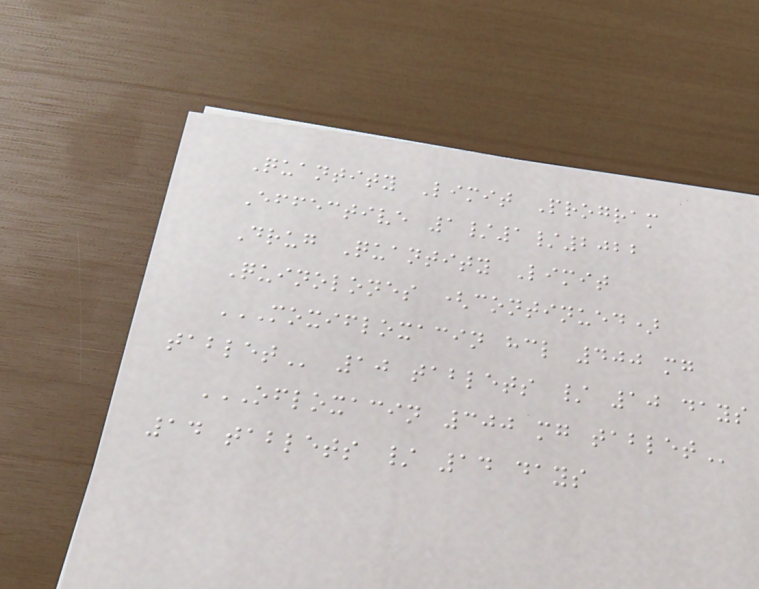Quantity Limit Program
Effective 1/1/2022
Drug Quantity Limit
Quinolones (continued)
MOXIFLOXACIN HCL 400 MG
TABLET 10 tablets / 10 days
OFLOXACIN 300 MG TABLET
14 tablets / 14 days
